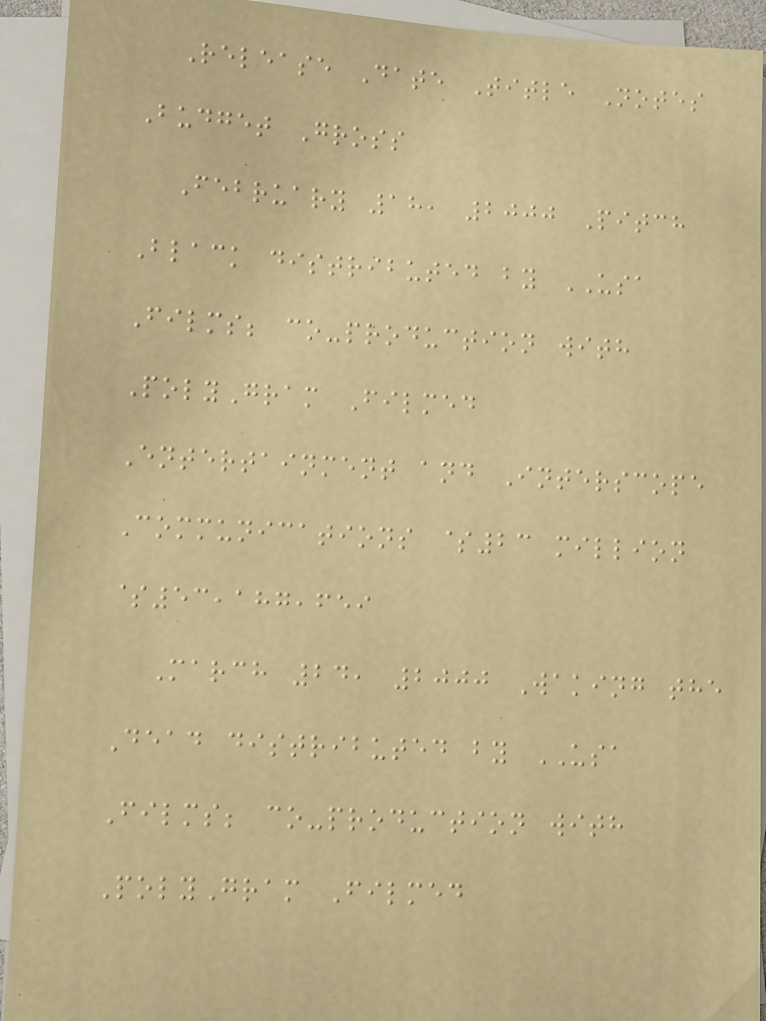Release Date Title Notes
Budget Gross
February 18, 2000 Pitch
Black distributed by USA
Films; co-production with
PolyGram Filmed
Entertainment and Interscope
Communications $23 million
$53,187,659
March 24, 2000 Waking the
Dead distributed by USA
Films; co-production with
PolyGram Filmed
